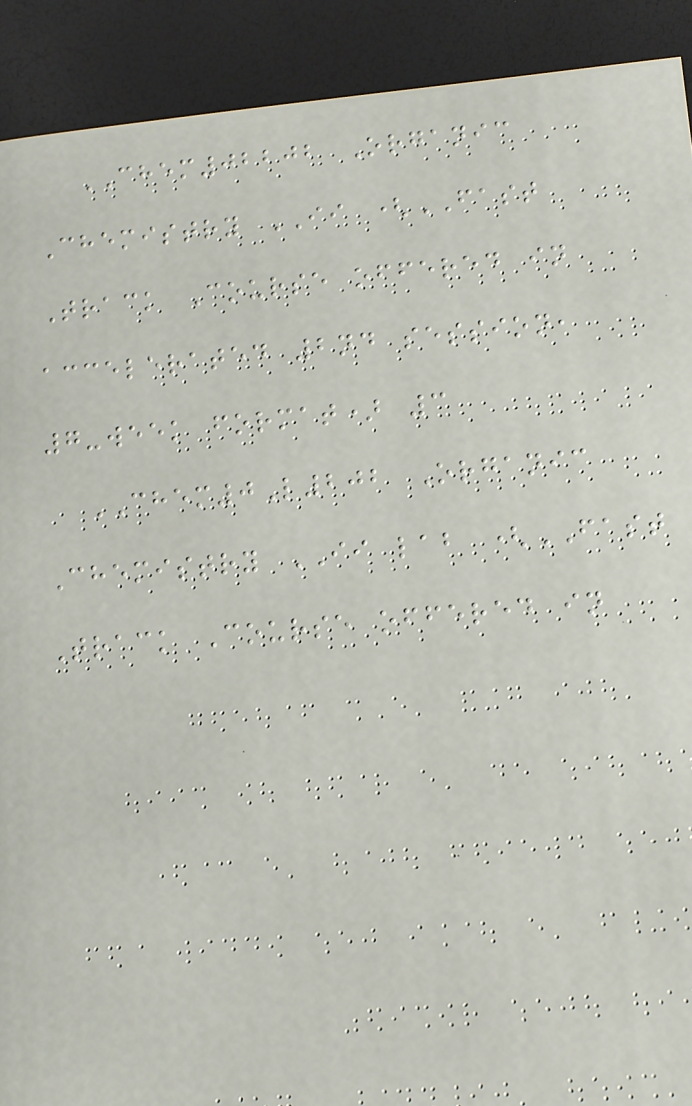CHEM02202 Organic
Chemistry II (FAST
Track Course offered in
accelerated 2nd session,
7-week format) 3
CHEM0L202 Organic
Chemistry II lab (FAST
Track Course offered in
